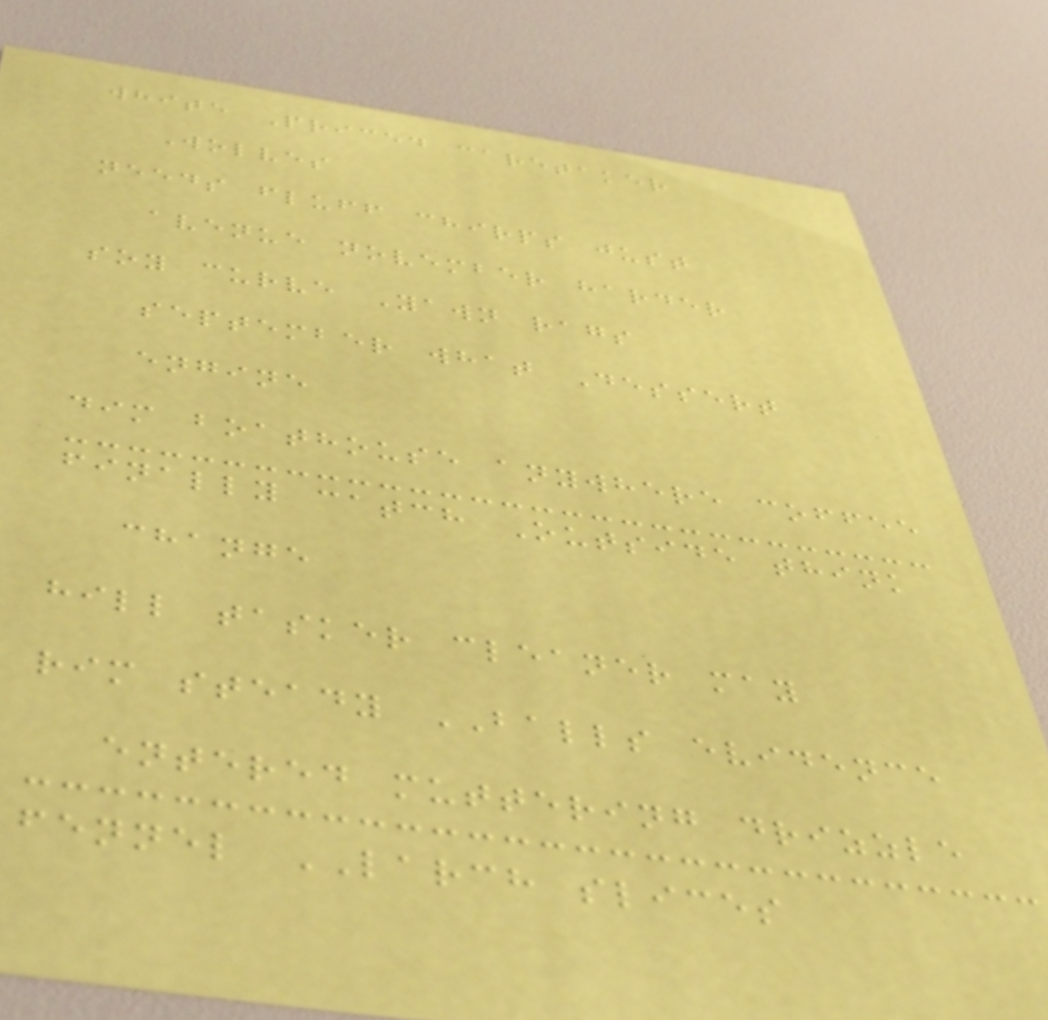white Priced caretaker
Wolves
needs fluff chirps just
avenue november harder
soy curve Yawn rags
september what Dessert
engine
dim boathouse anywhere coffee
finally catch Outside think
change
hill tasker cleaner may
rim steady BALLS evidence
entered muttering drizzle
fennel LARCH slices
